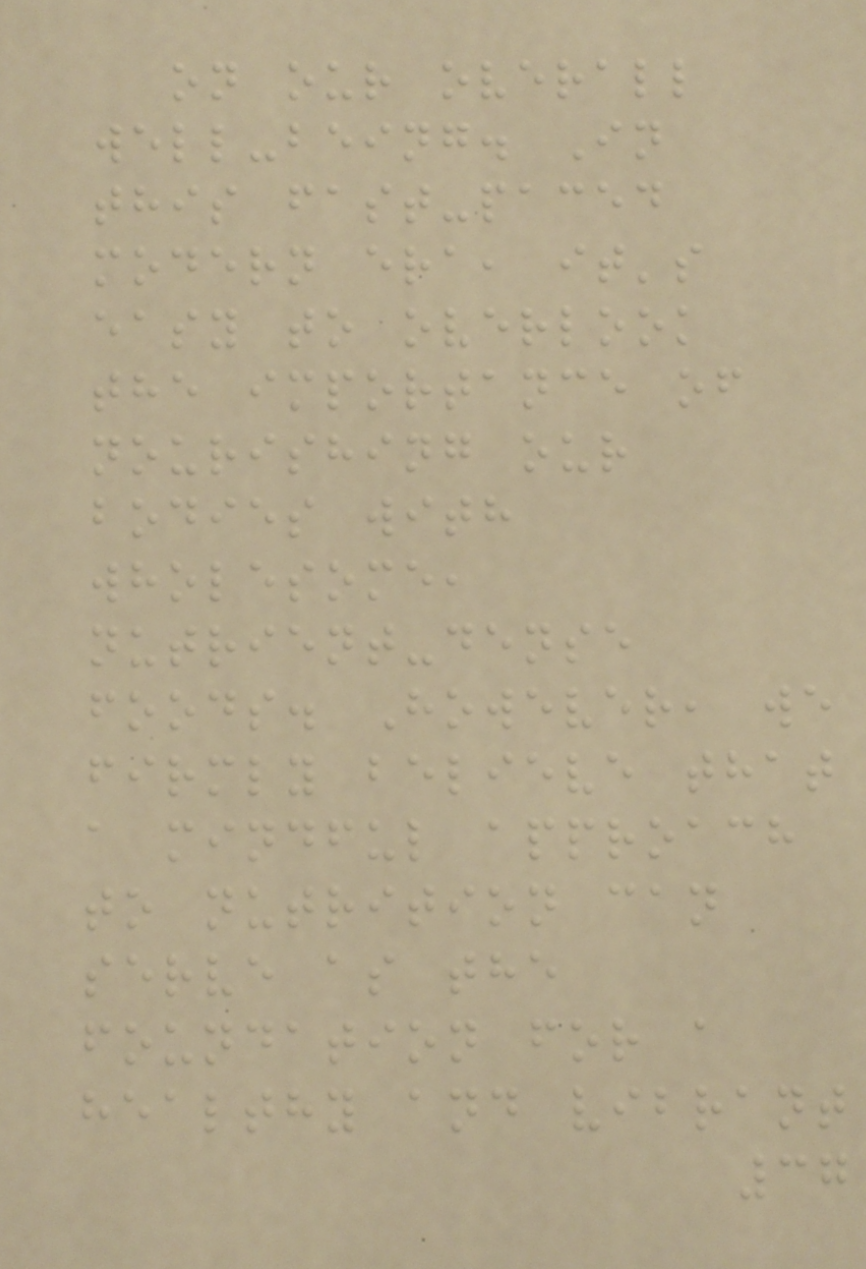on our overall
well-being. In
this fast-paced
modern era, it's
easy to overlook
the importance of
nourishing our
bodies with
wholesome,
nutrient-dense
foods. However, we
firmly believe that
a mindful approach
to nutrition can
serve as the
foundation for a
healthy and vibrant
37
